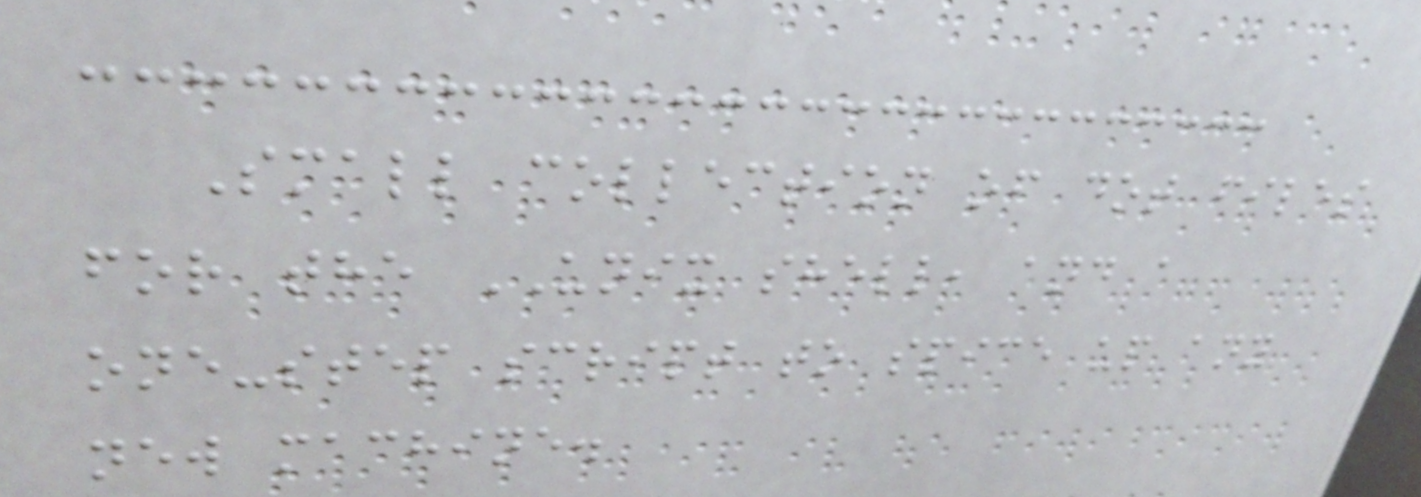Small collection of dot files
for the UNIX shell, and a
one-step script to spice up any
new machine.
